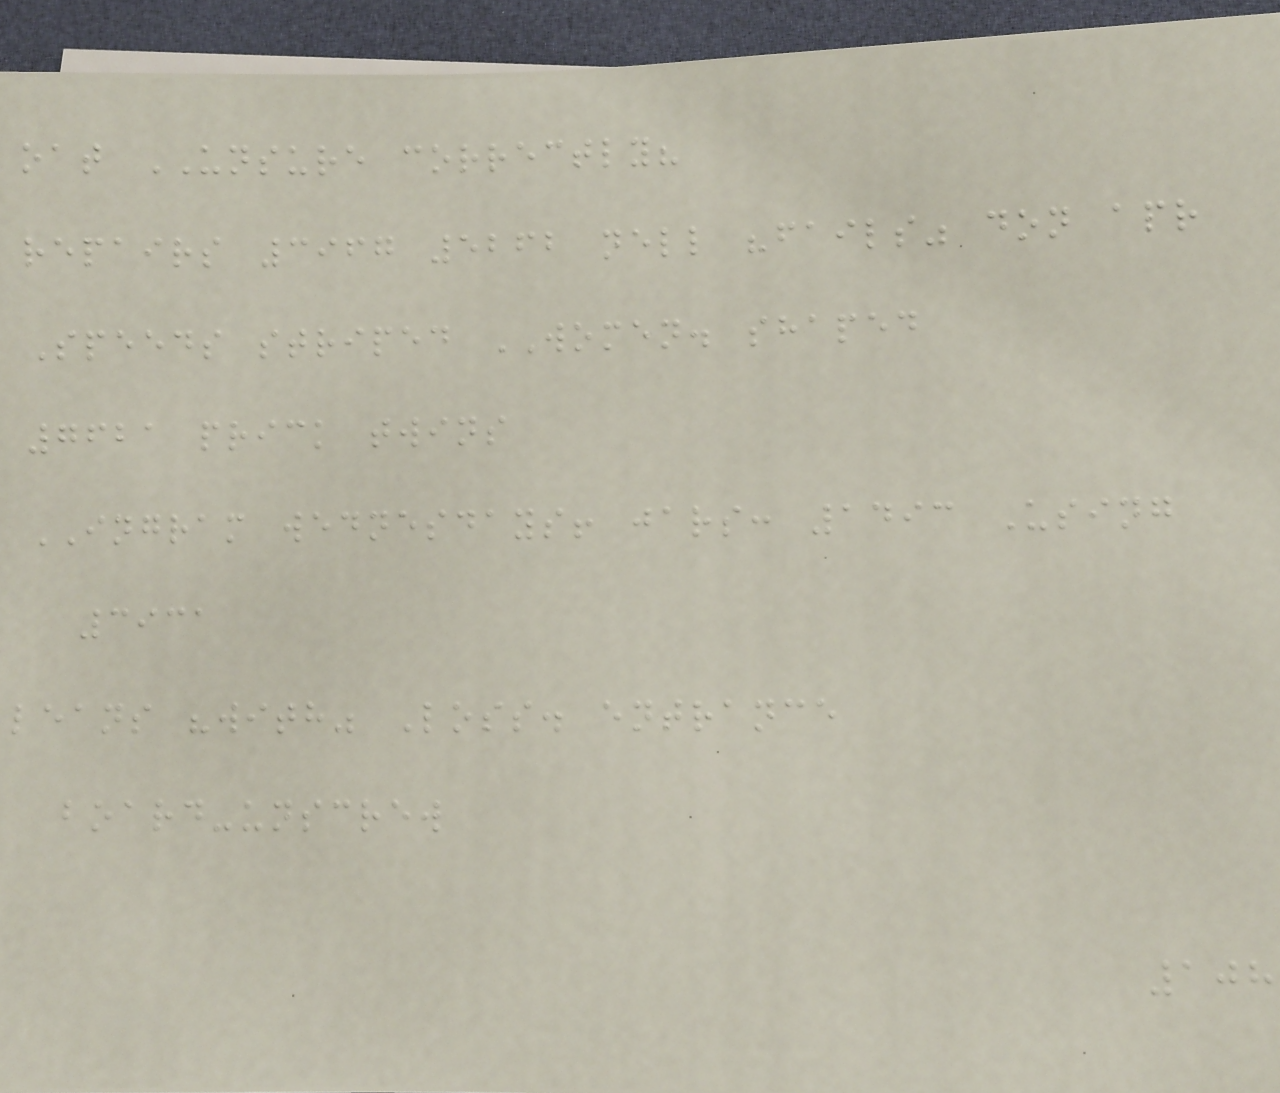oat UNSURE correctly?
repairs 3967 5262 nell "fails" don apr
Speeds striped WOMEN. shaped
7621 prick twins
INGRAM wednesdays! jars: 1493 Using
3931
leans "with" Loss. entrance
board-unscrew
108
